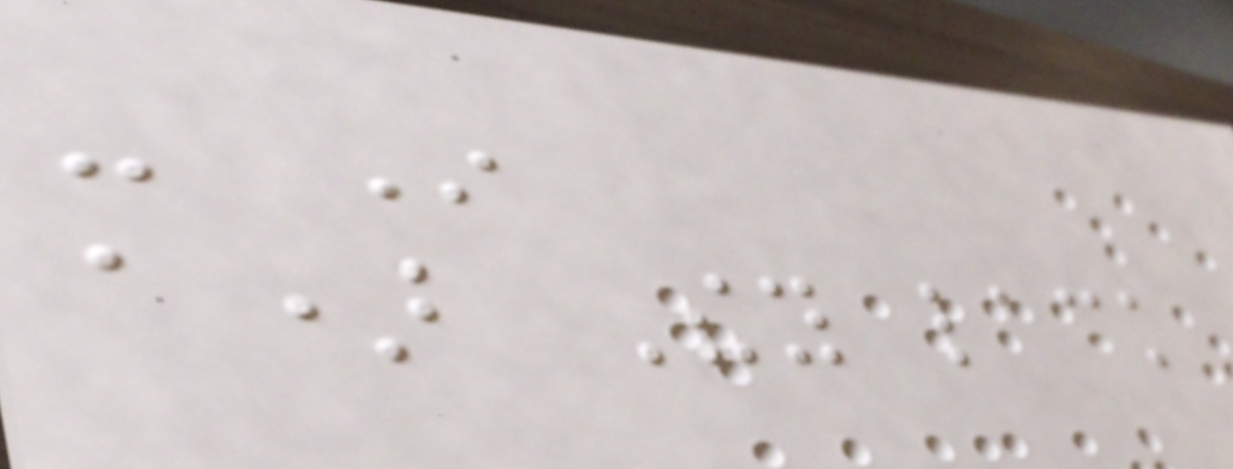- In
a) They lack
